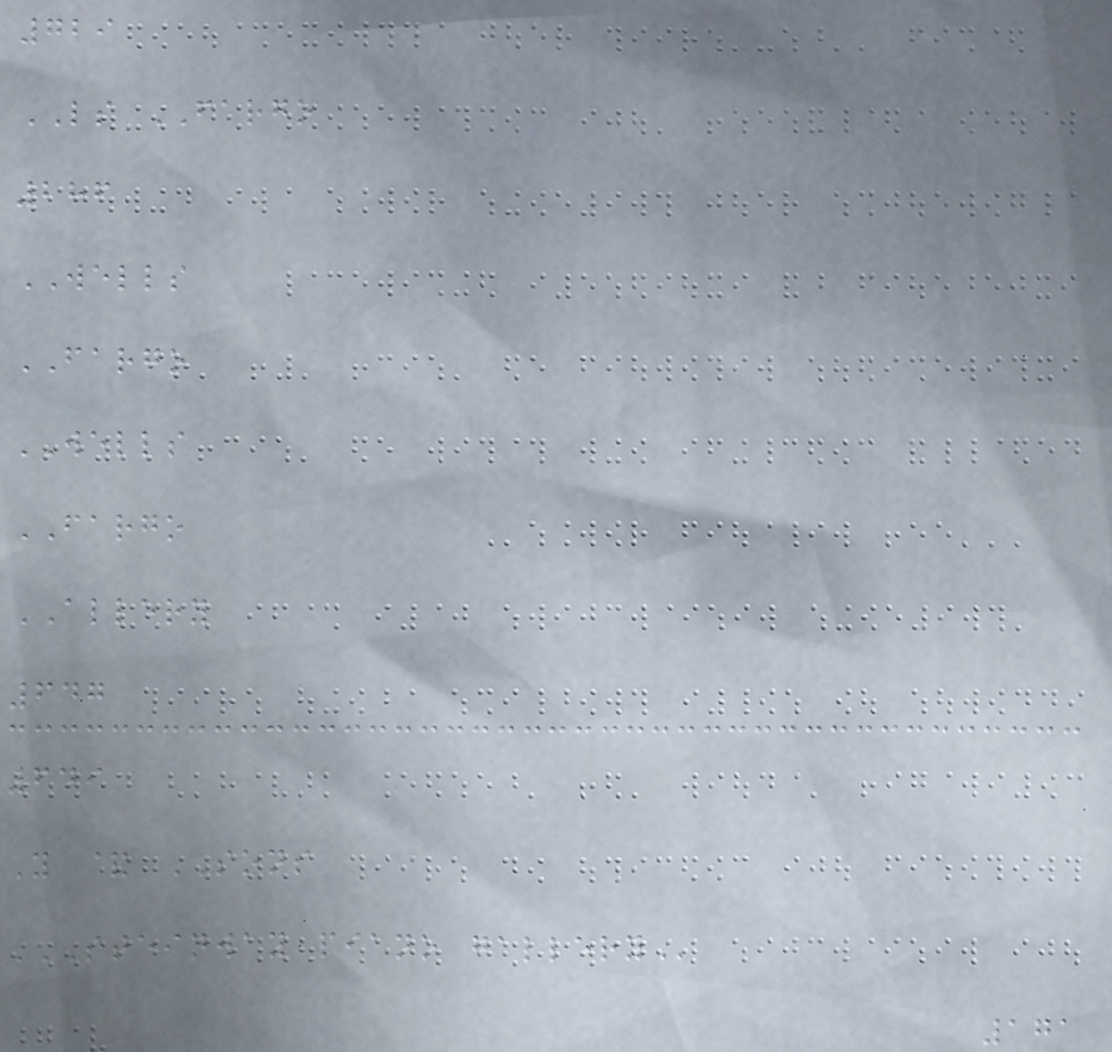729
LS FARGO
286
WELLS
FARGO
WELLS
FARGO
ALLERY
647
649
Y & SONS
STEINWAY PIANO GALLERY
171
